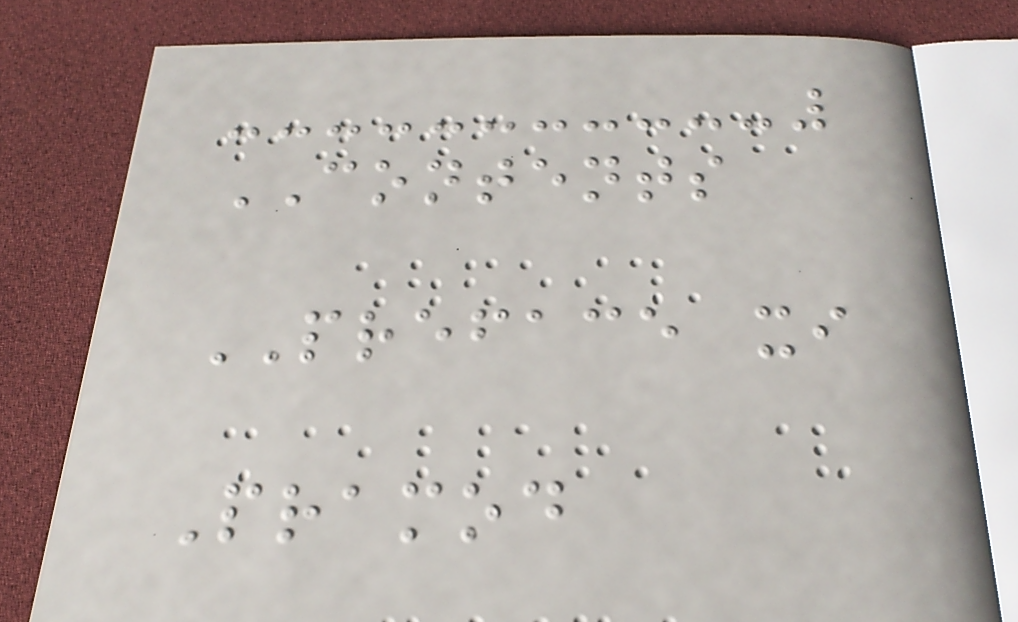CONTENTS
PREFACE xi
Pramod
